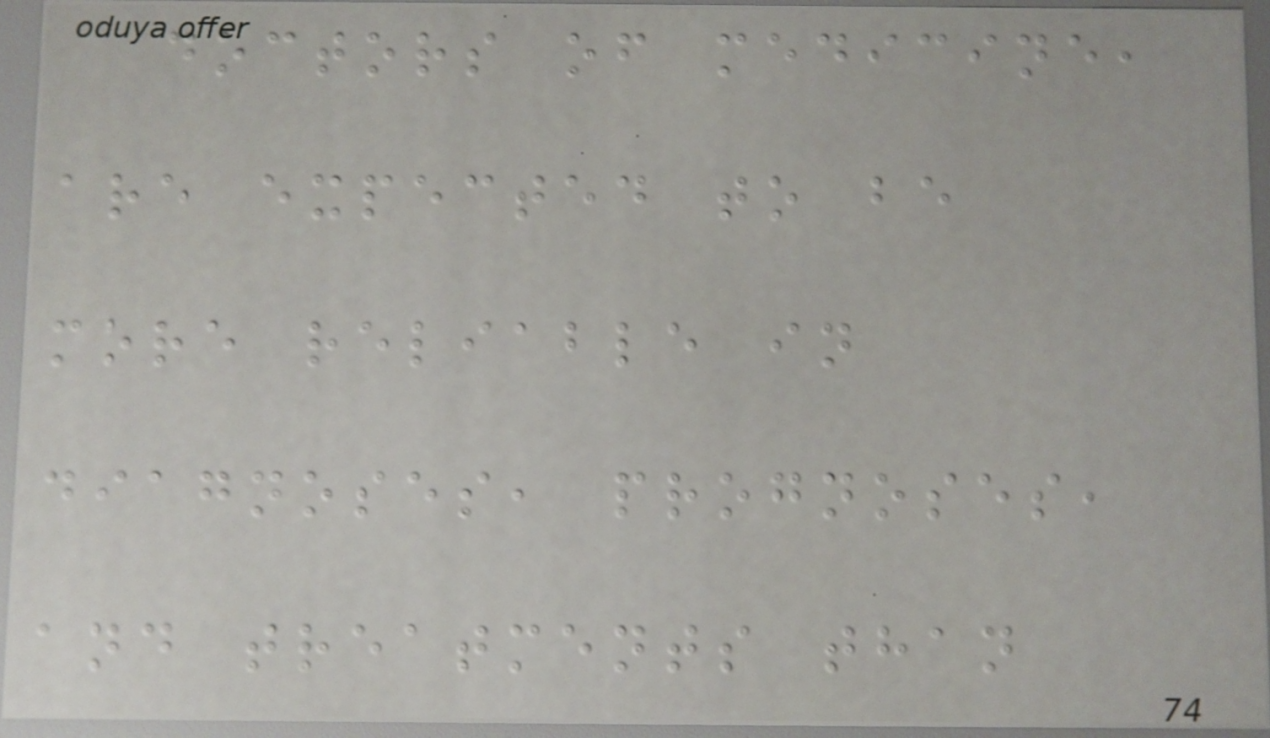doctors of medicine,
are expected to be
more reliable in
diagnoses, prognoses,
and treatments than
